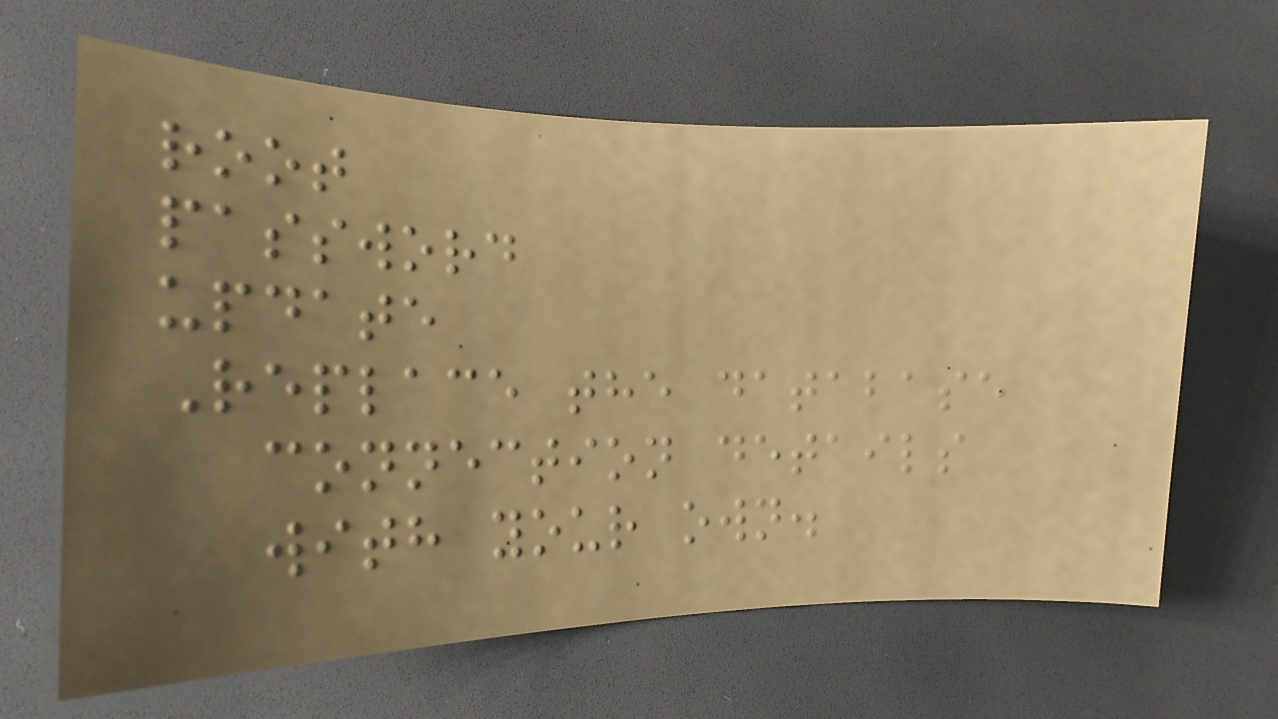root
password
update
Replace the database
connection details
with your own.
